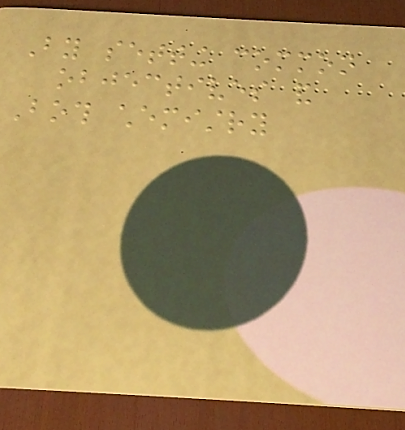By setting common
objectives and
Both chemistry
